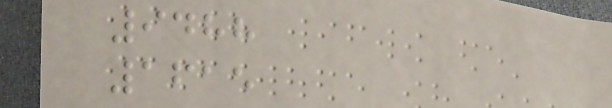9488
1615
